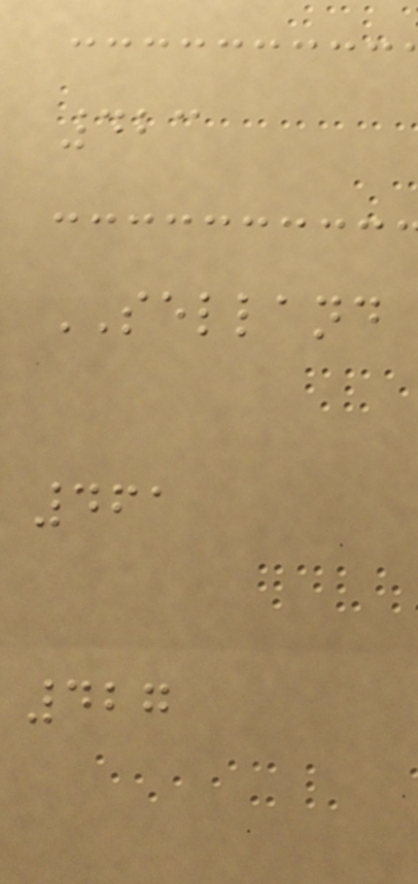423
SELLAND
461
427
